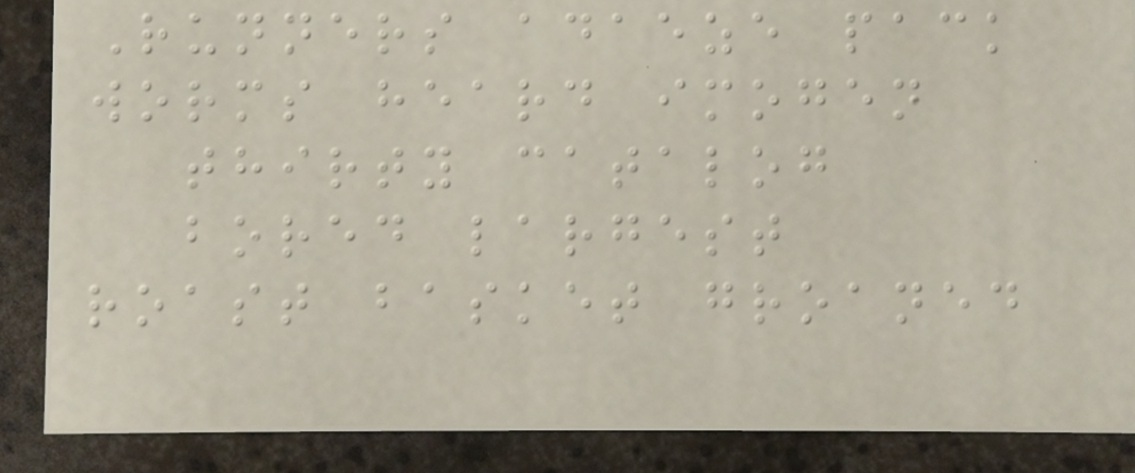Runners adaeze pack
worms heard imogen
thirty catalog
bored largest
roast basket groaned
